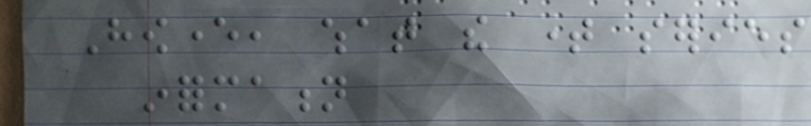However, what the time series
information
